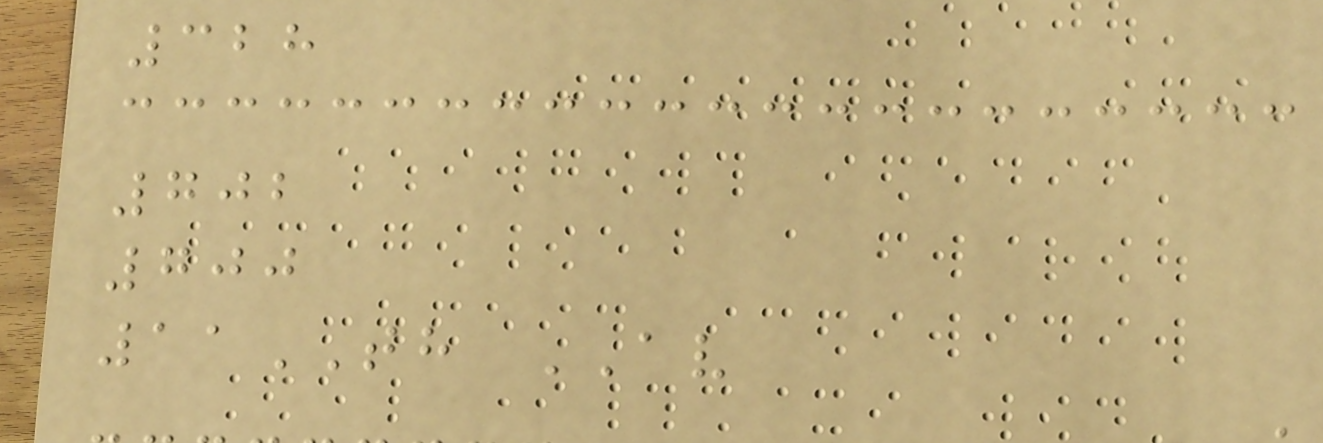328
702
700
11TH AV
